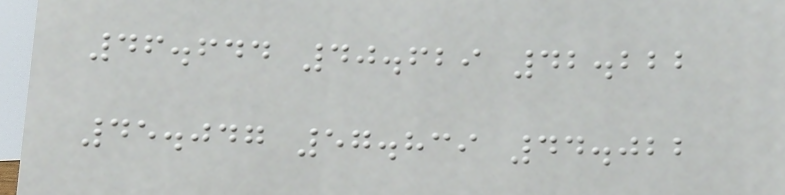46.644 40.629 42.222
45.047 57.839 44.022
